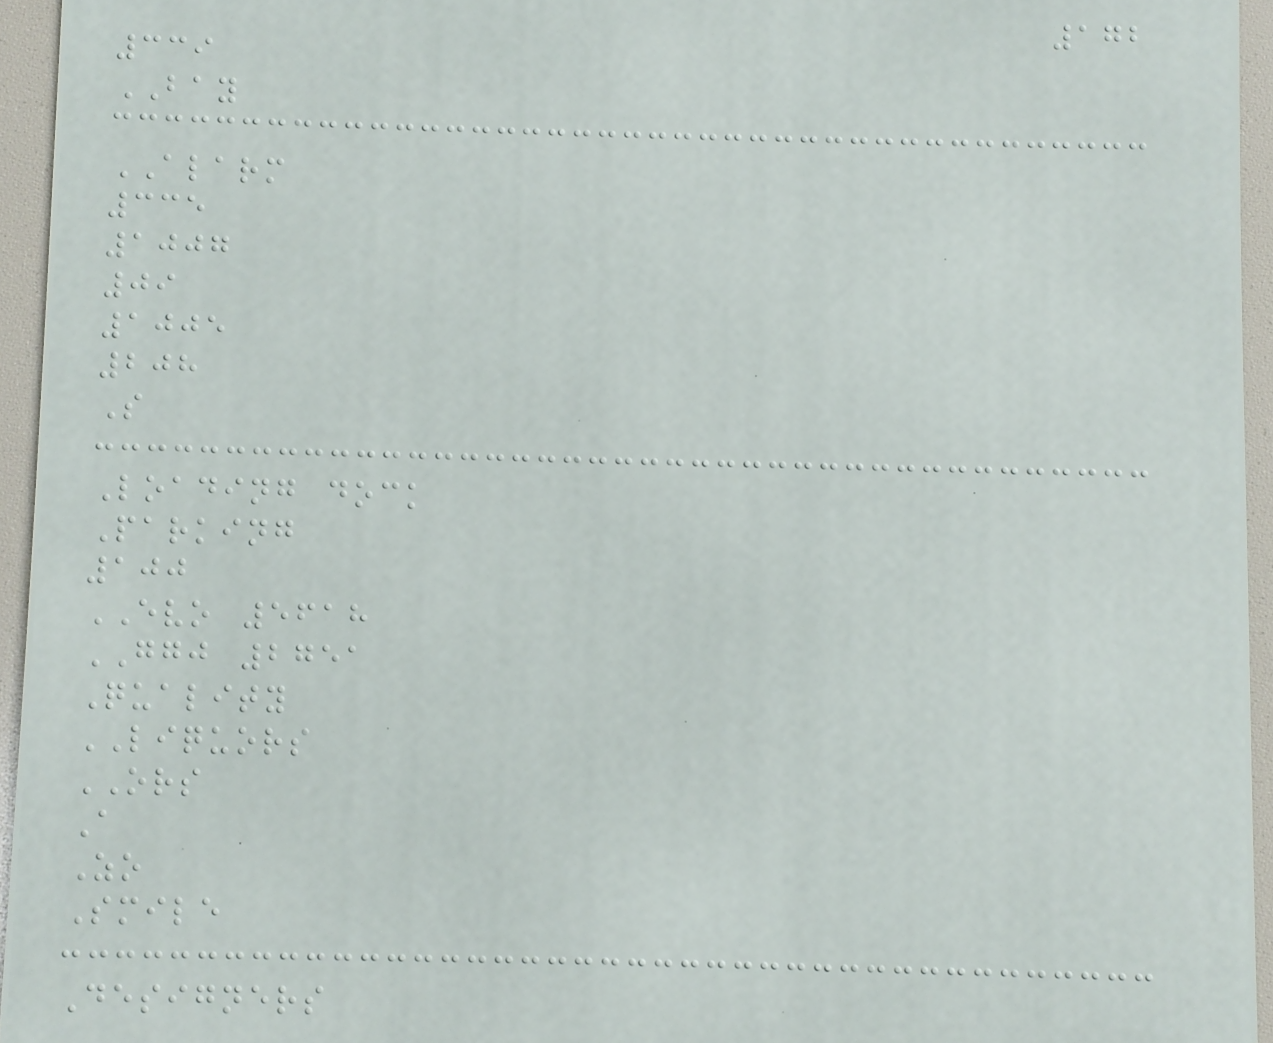172
339
BAY
ALARM
335
1007
09
1005
208
S
Loading dock
Parking
100
EVO 5618
GGJ 2751
Quality
LIQUORS
ORS
A
Zo
Smile
Designers
